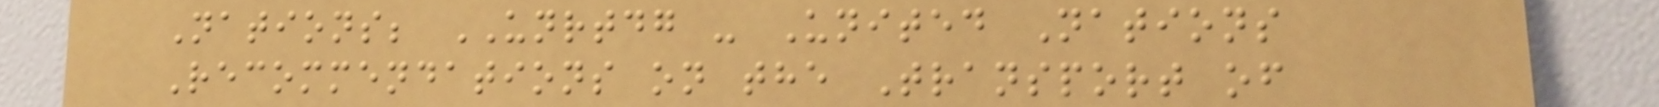Nations; UNRTDG - United Nations
Recommendations on the Transport of
